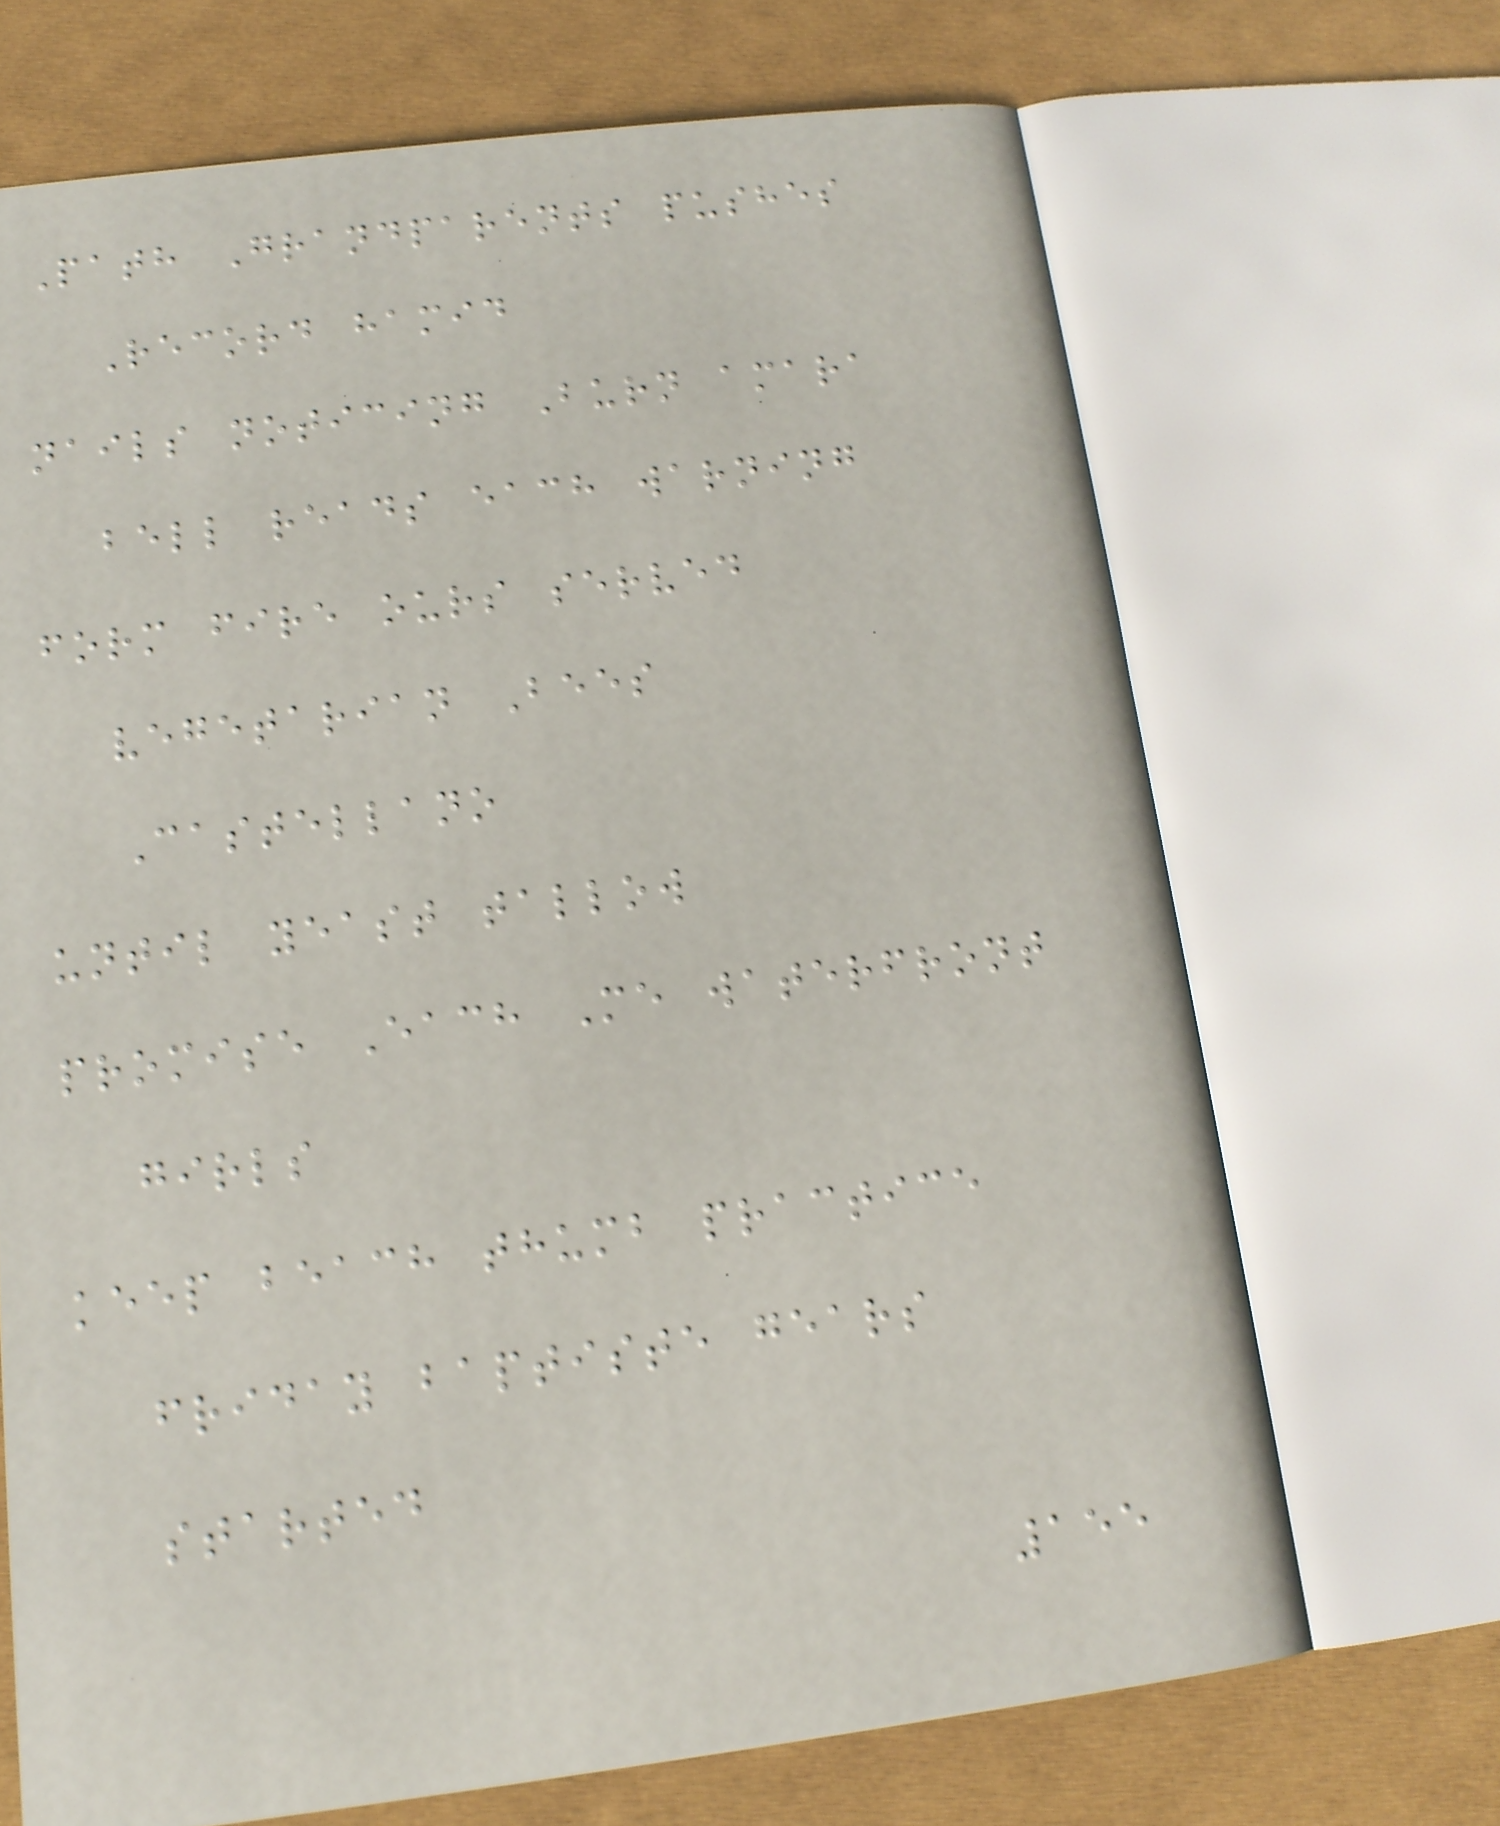Path Grandparents pushes
Record hamid
nails noticing Burn amara
bell reads each warning
form fire ours served
vegetarian Bees
Castellano
until yeast tallow
promise Each Me waterfront
girls
keep beach thumb practice
friday baptiste gears
started
155
